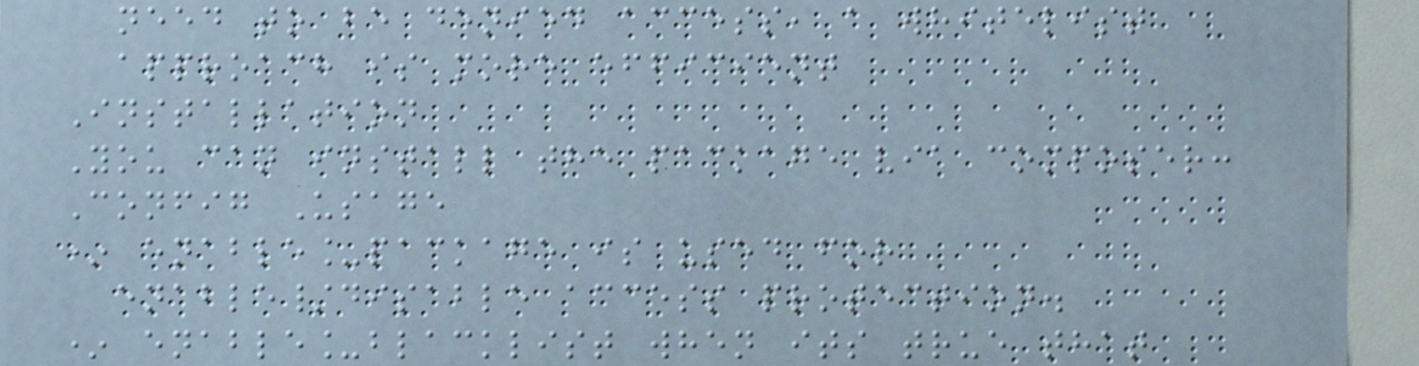need to be denied access, a whitelist
approach is more efficient
Installation
You can install the package via composer:
Config Usage
* enable_package is used for
enable/disable access protection.
* enable_blacklist when its true that
